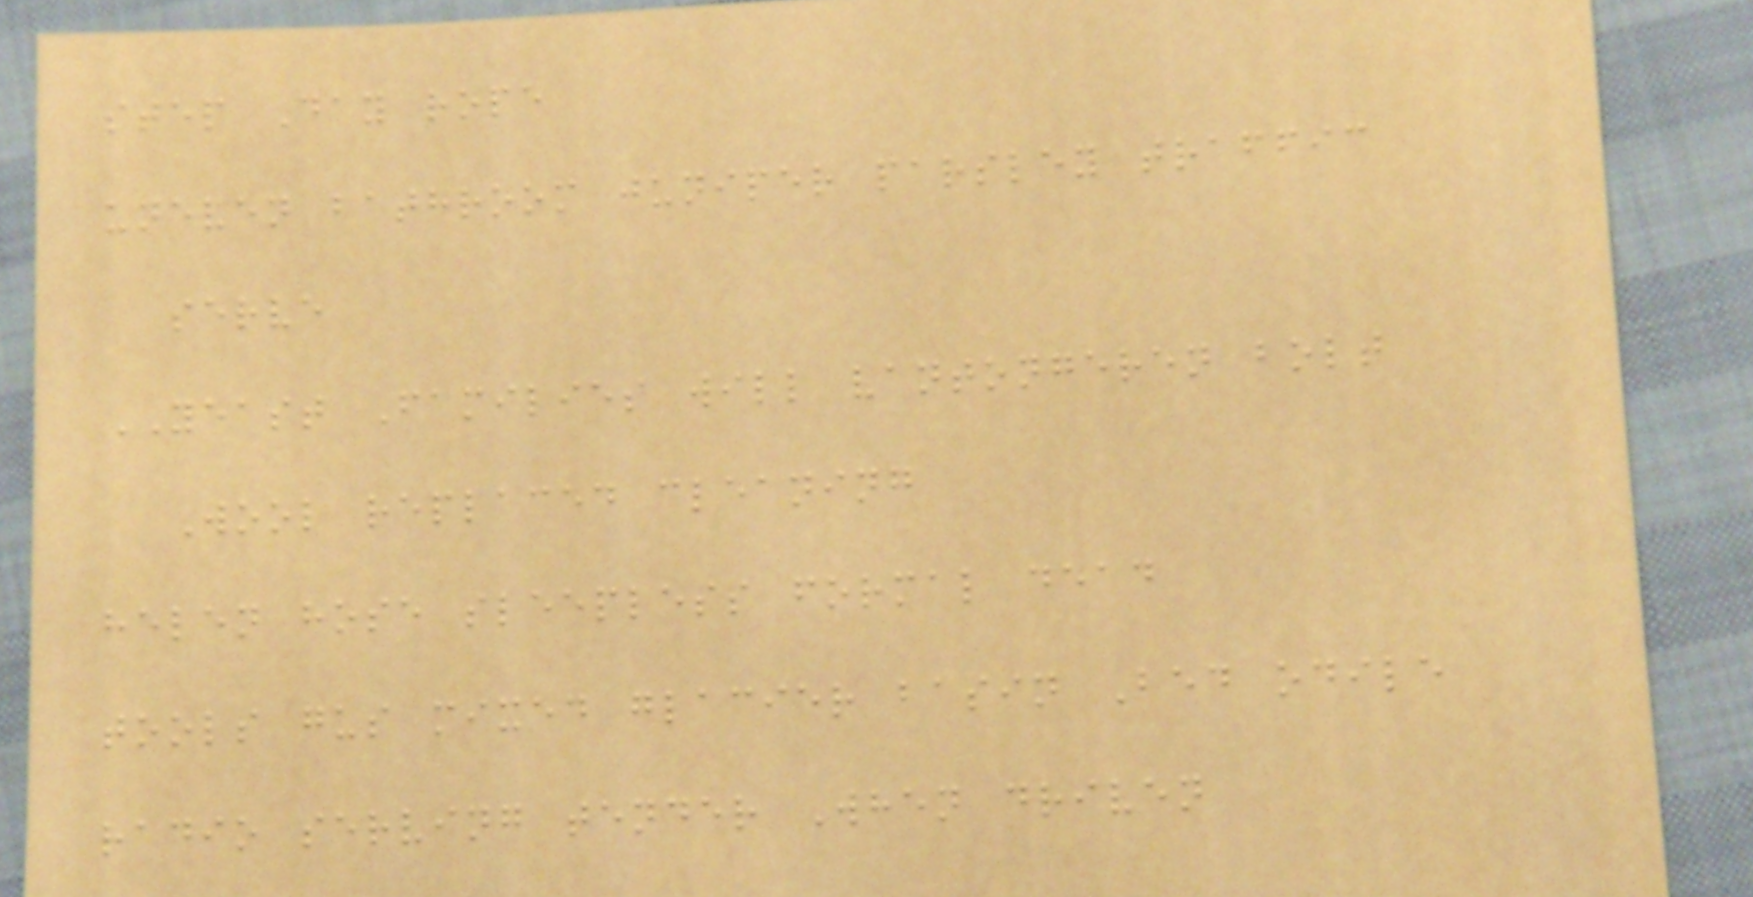step Day rope
uneven bathroom juniper parsley traffic
serve
YEAST Families will vantongeren bolt
Wool replaced cleaning
helen hose sleepless formal dead
tools gus mixed glacier basin Bed odile
radio serving tender When driven
